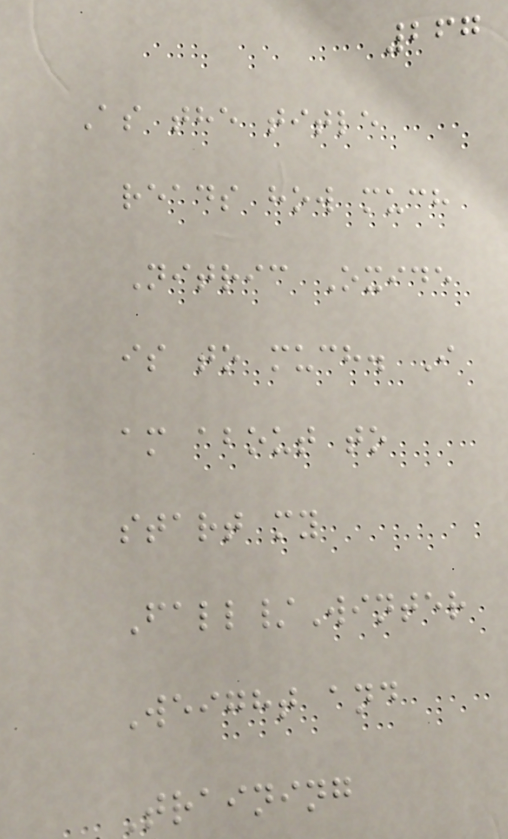267
As the title
reads how much
Nitric Oxide
is to much. I
am about to
start my
Fall/Winter
Weight and
Training
